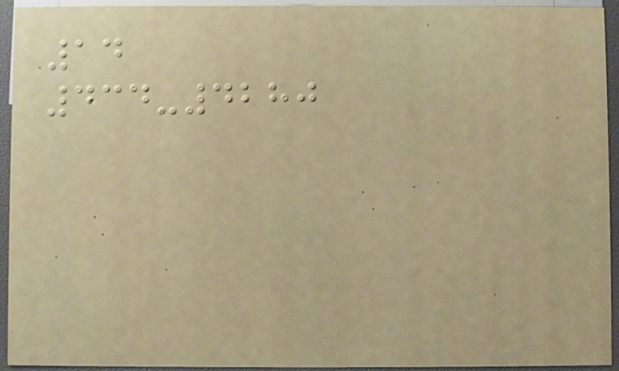14
434-4280
